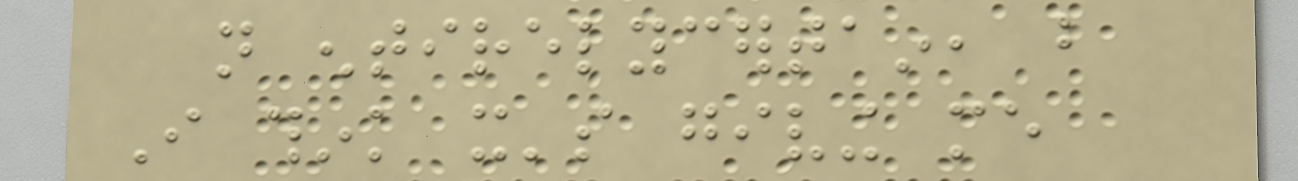not entirelycertain, but
I think it's giving me
